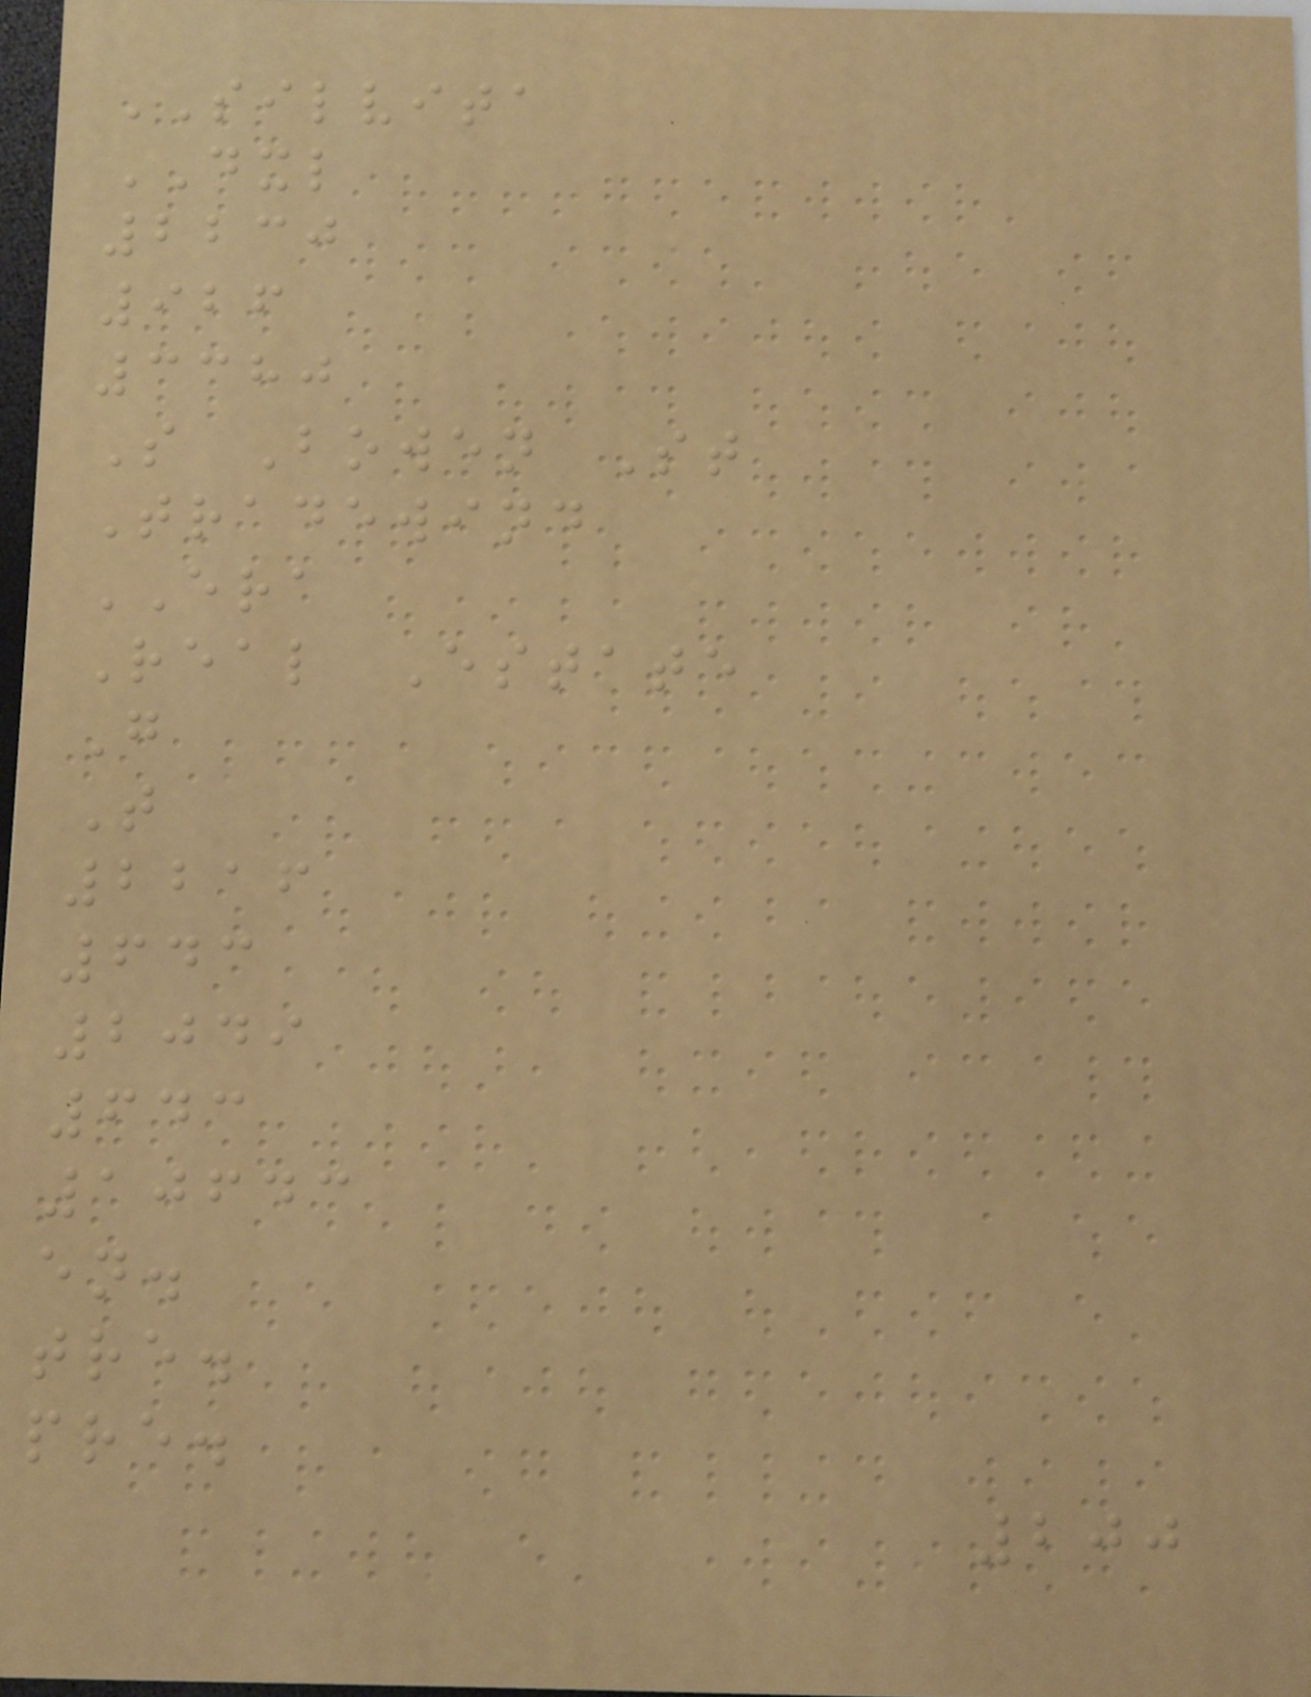SILVITA
DXL
2230
926
3380
S Bowen St
Tradewind
ERA
Real Estate
G
T
2216
643
2049
643
10643
en.
tre.
pre.
200
